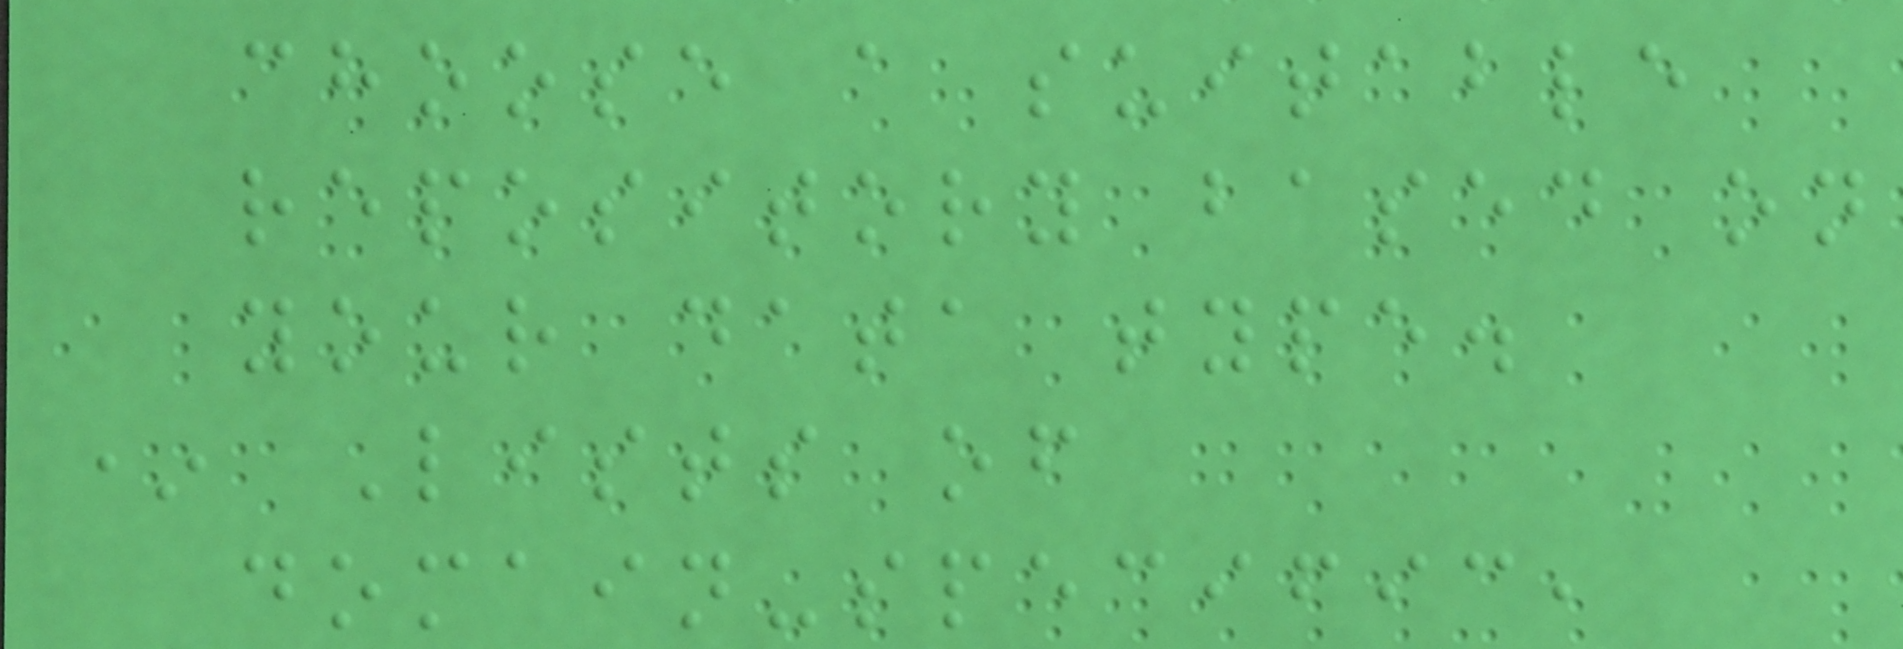choose a suitable
repository based on
your data type.
* Lists of
domain-specific,
